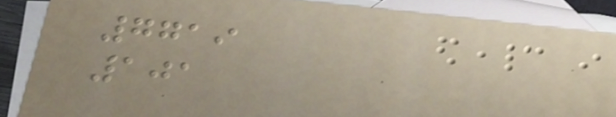7719
101
